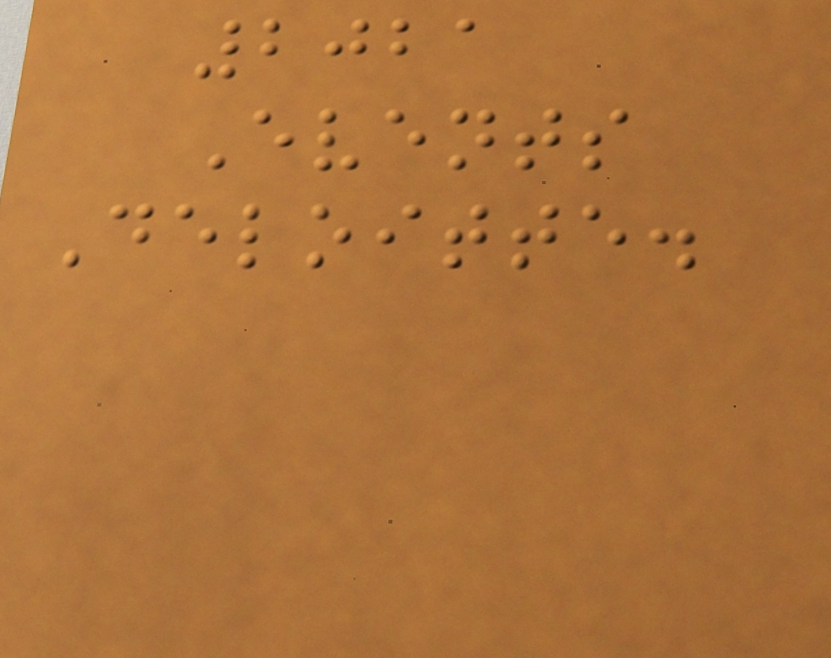2021
Events
Deloitte.
